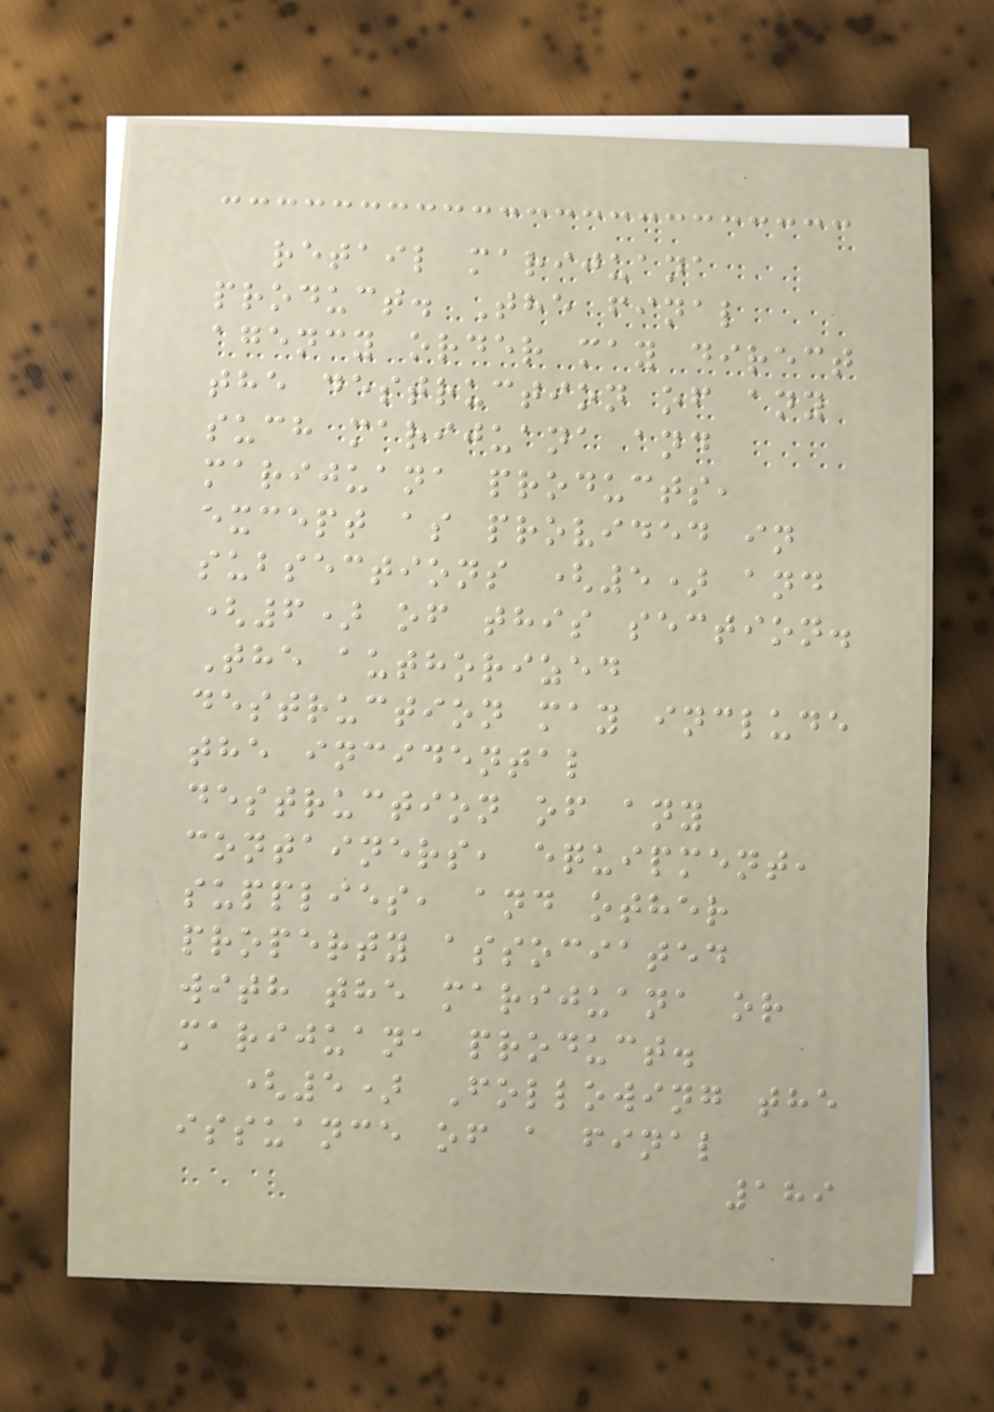retail marijuana
product. The final
agency order may direct
the destruction of any
such marijuana and
marijuana products,
except as provided in
subsections (5) and
(6) of this section.
The authorized
destruction may include
the incidental
destruction of any
containers, equipment,
supplies, and other
property associated
with the marijuana or
marijuana product.
(5) Following the
issuance of a final
189
